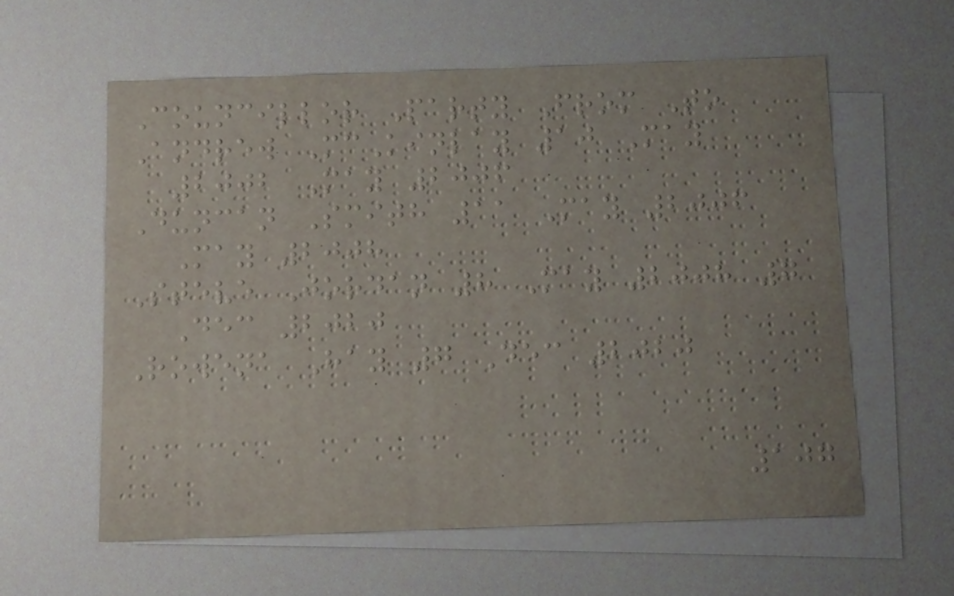Councillor Party From To
Andrew McKinlay 10 May
2002 May 2006
Duncan Smith 11 May 2006
May 2008
Steve Jordan 8 May 2008 7
Dec 2020
Rowena Hay 7 Dec 2020
107
